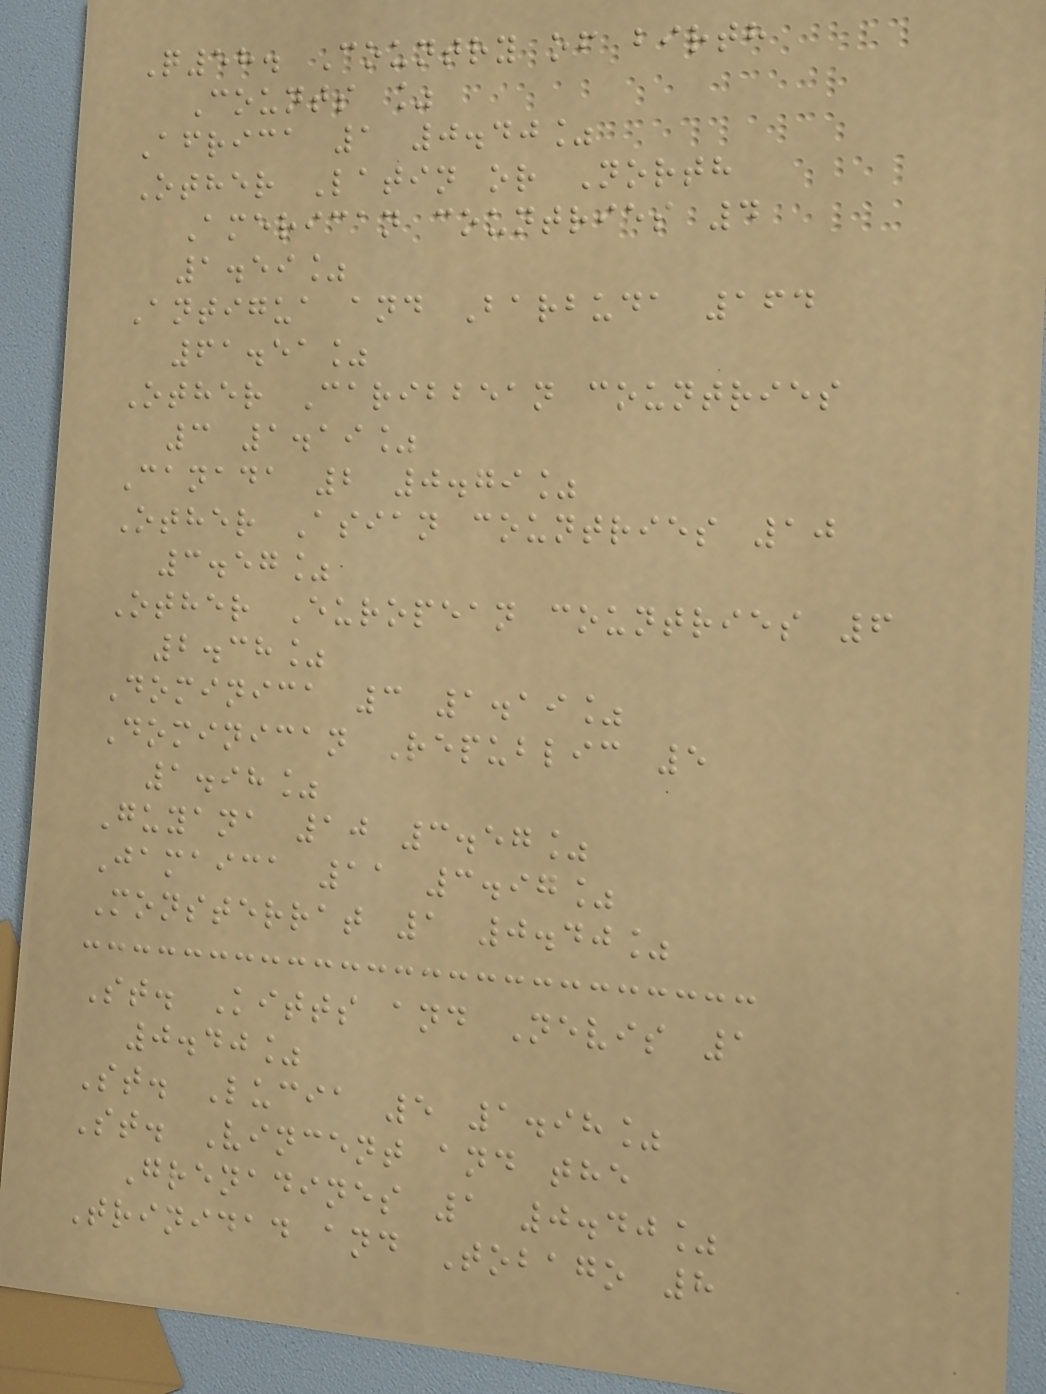Q58. Country of birth
Counts %
Africa 1 0.40%
Other Latin or North
American countries 4
1.59%
Antigua and Barbuda 164
61.51%
Other Caribbean countries
3 1.19%
Canada 2 0.79%
Other Asian countries 10
3.57%
Other European countries 6
2.38%
Dominica 3 1.19%
Dominican Republic 5
1.98%
Guyana 10 3.57%
Jamaica 11 3.97%
Monsterrat 1 0.40%
St. Kitts and Nevis 1
0.40%
St. Lucia 5 1.98%
St. Vincent and the
Grenadines 1 0.40%
Trinidad and Tobago 8
